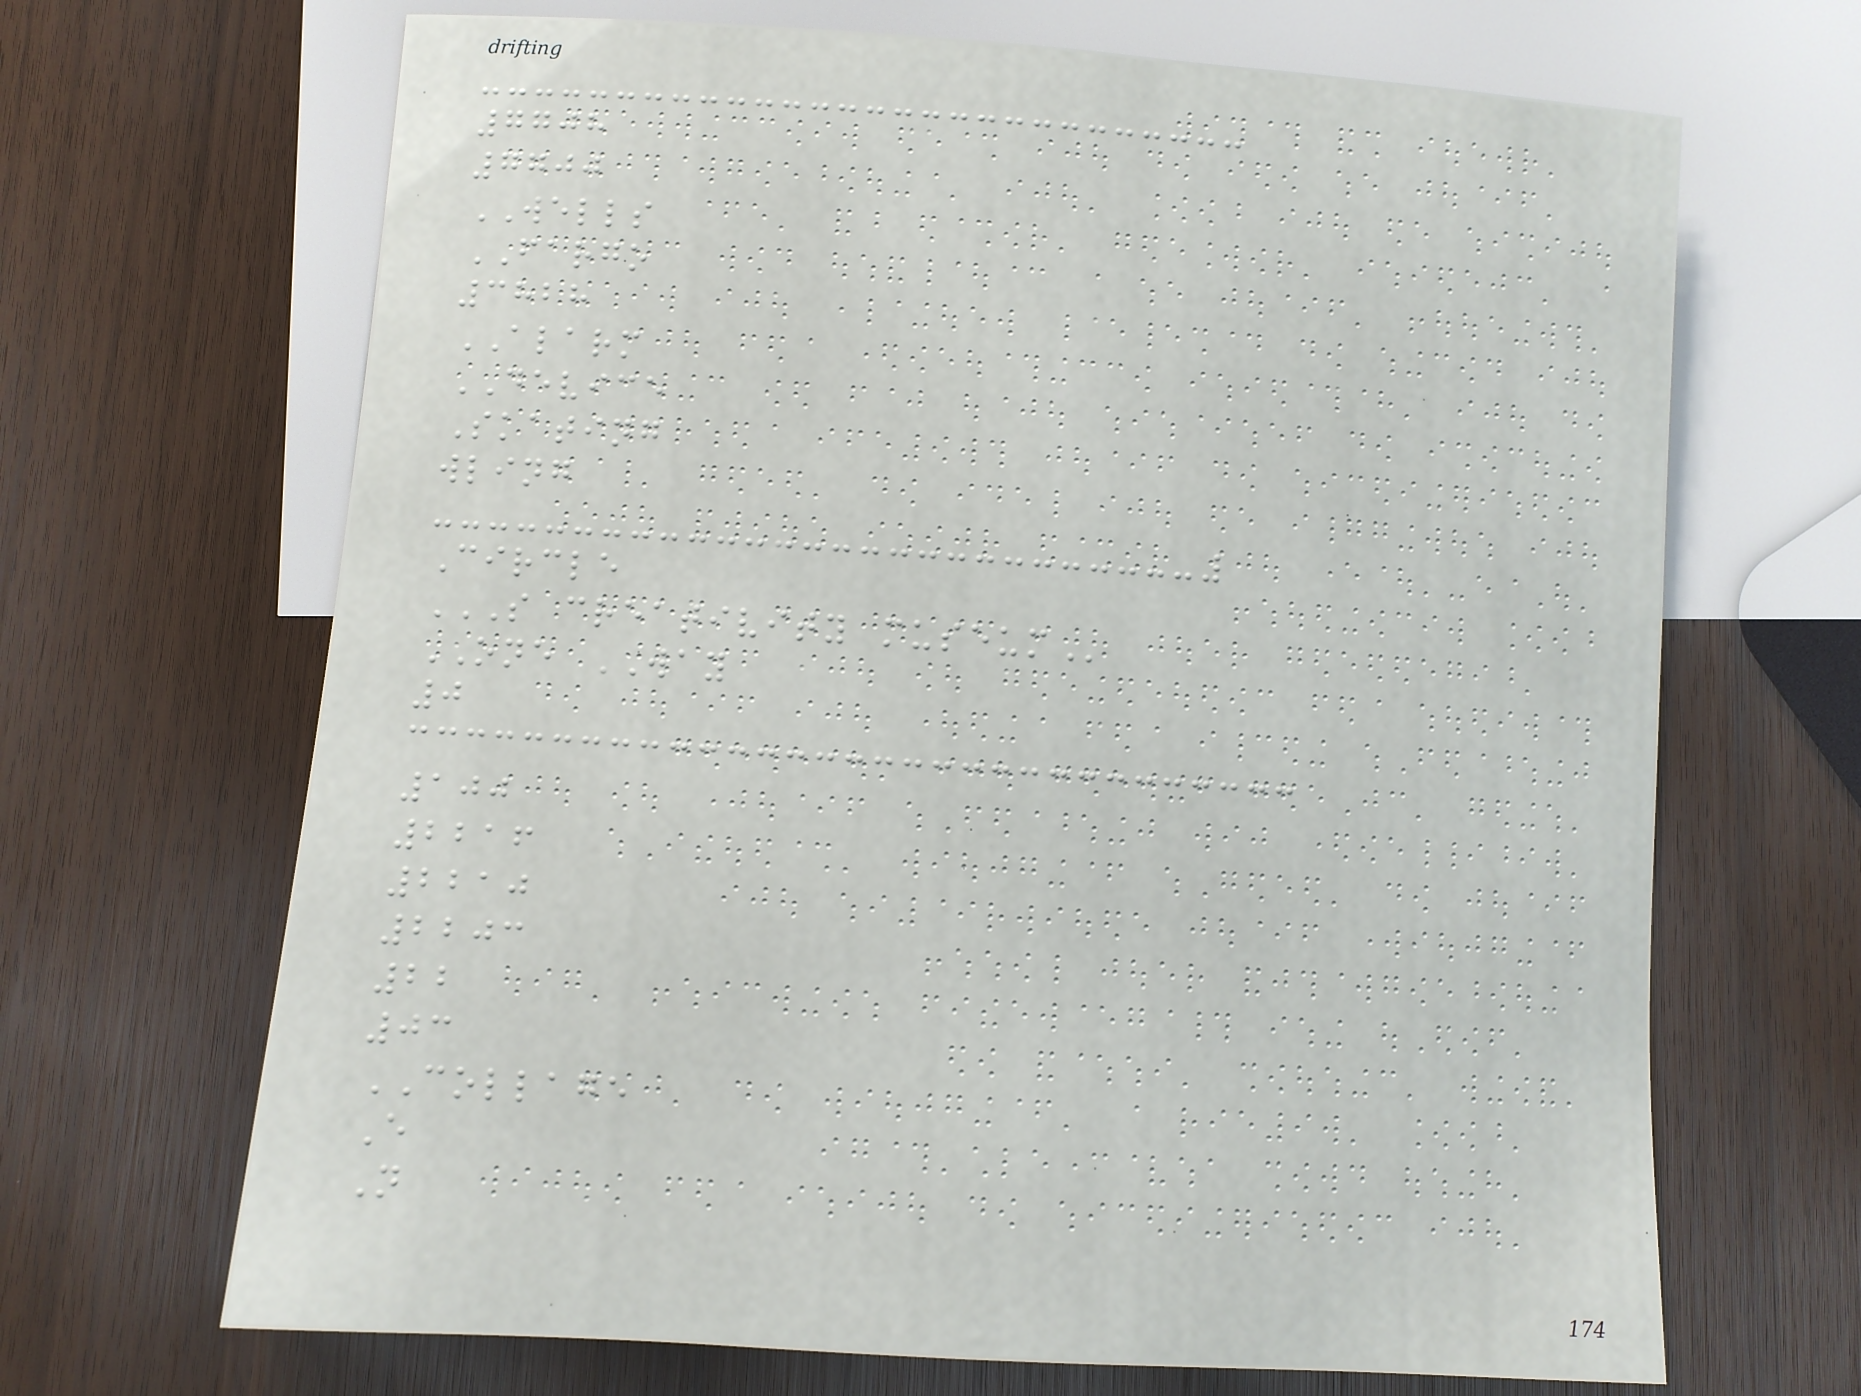7708
7700
WELLS
FARGO
3828
ALARM
DEVICE
Skating
wling
Circle
S CREATIVITY MUSEUM
ONE WAY
0
100
2216
2210
2203
22
03
COLLAGE
E
N
